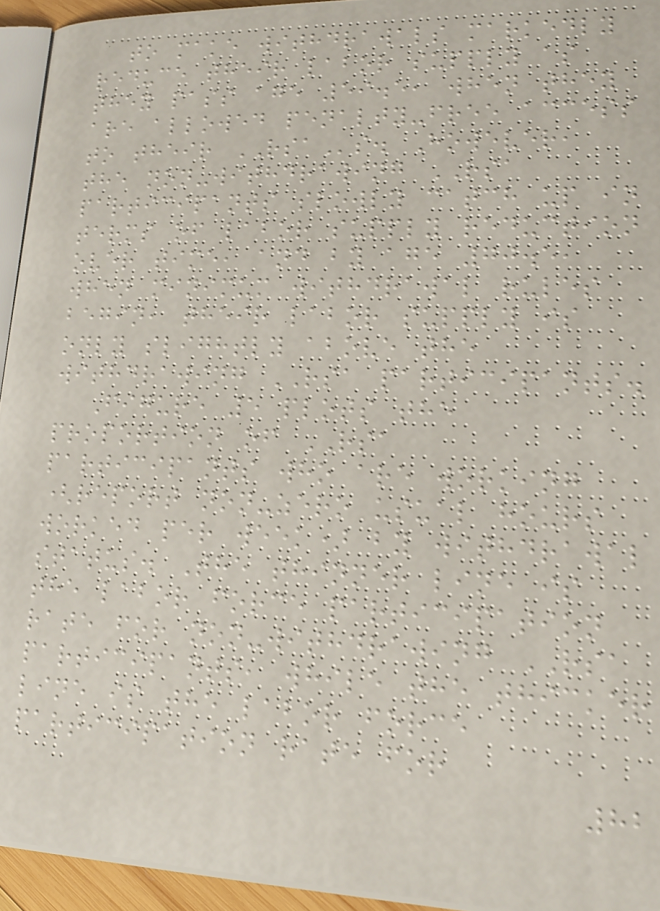to make withdrawals markedly
reduce their labor supply as
they pass age 59.5, when they
are allowed penalty-free access
to their RSAs. However,
the non-withdrawing RSA
participants slowly catch up in
terms of labor supply reduction
over time, and by age 70.5,
when minimum withdrawal rules
begin, their labor supply is
only slightly above the
withdrawing RSA participants.
Figure 5 plots the
proportion of RSA
participants who are working
(report non-zero usual hours
worked per week) by withdrawal
status. The thinner line is
the labor force participation
rate for non-withdrawing RSA
participants, while the thicker
line is the labor force
participation rate for
82
